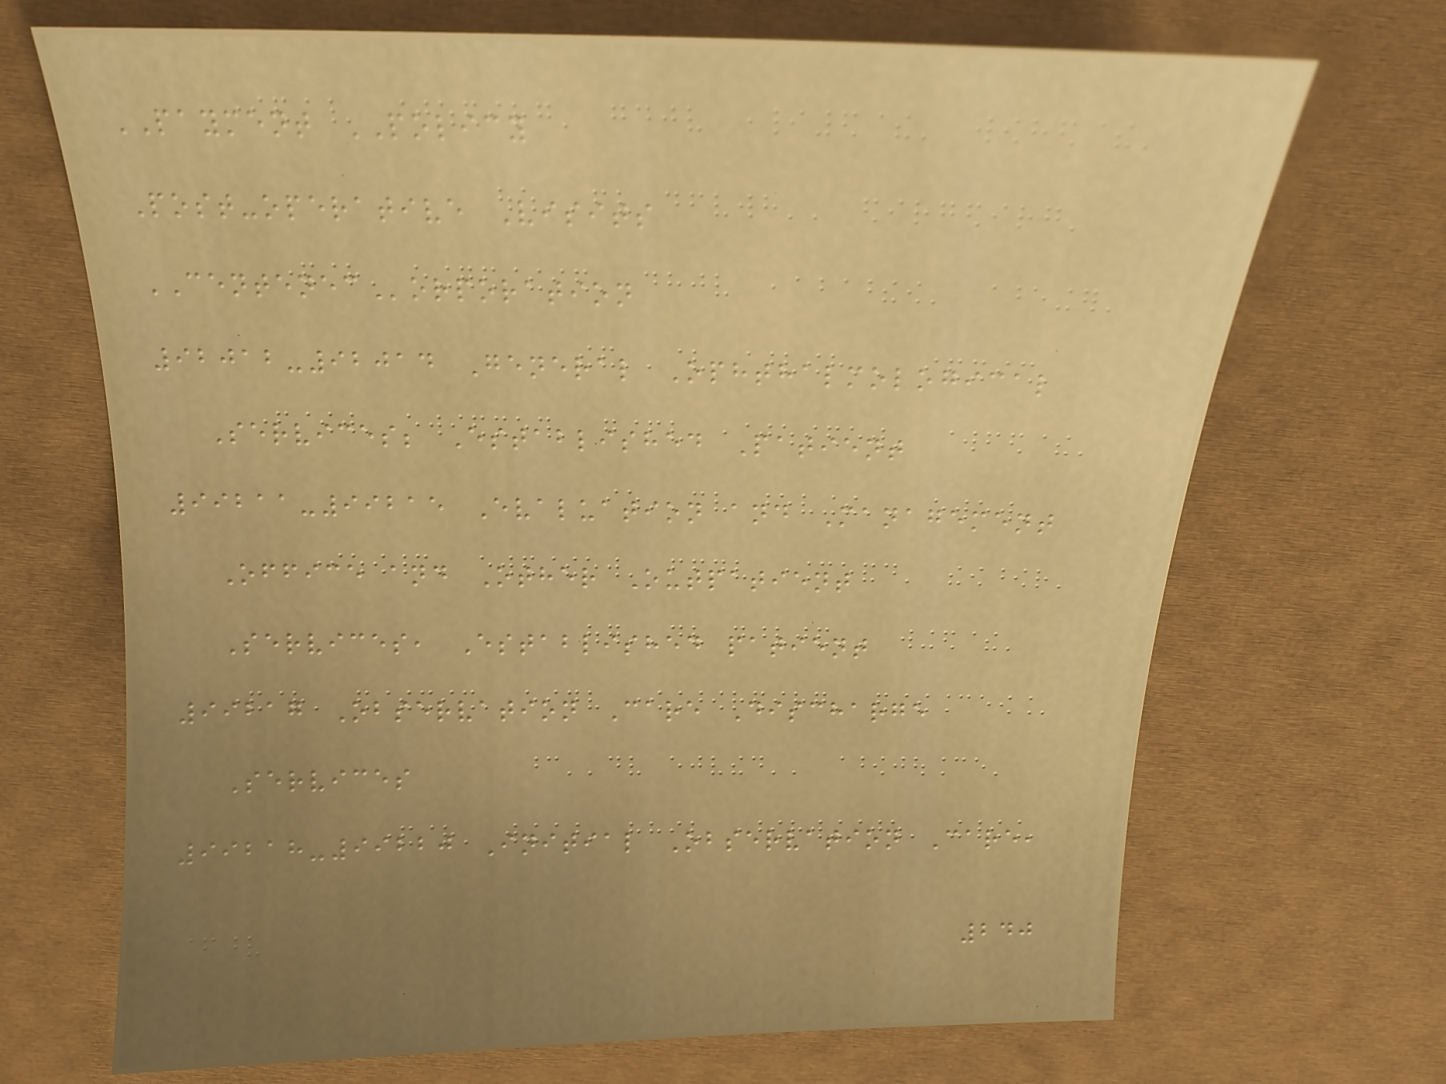PAYMENT POLICY
Post-operative Visits
CENTENECorporation
92012-92014 General Ophthalmological
Services; Established Patient
99211-99215 Evaluation and Management
Office and Other Outpatient
Services, Established patient
99217 Observation Care Discharge
Services
99218-99220 Initial Observation Care,
240
